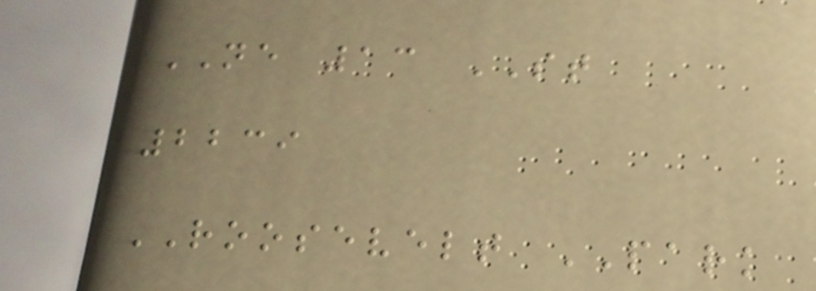NE 13 ST
2239
ROOSEVELT PARK
